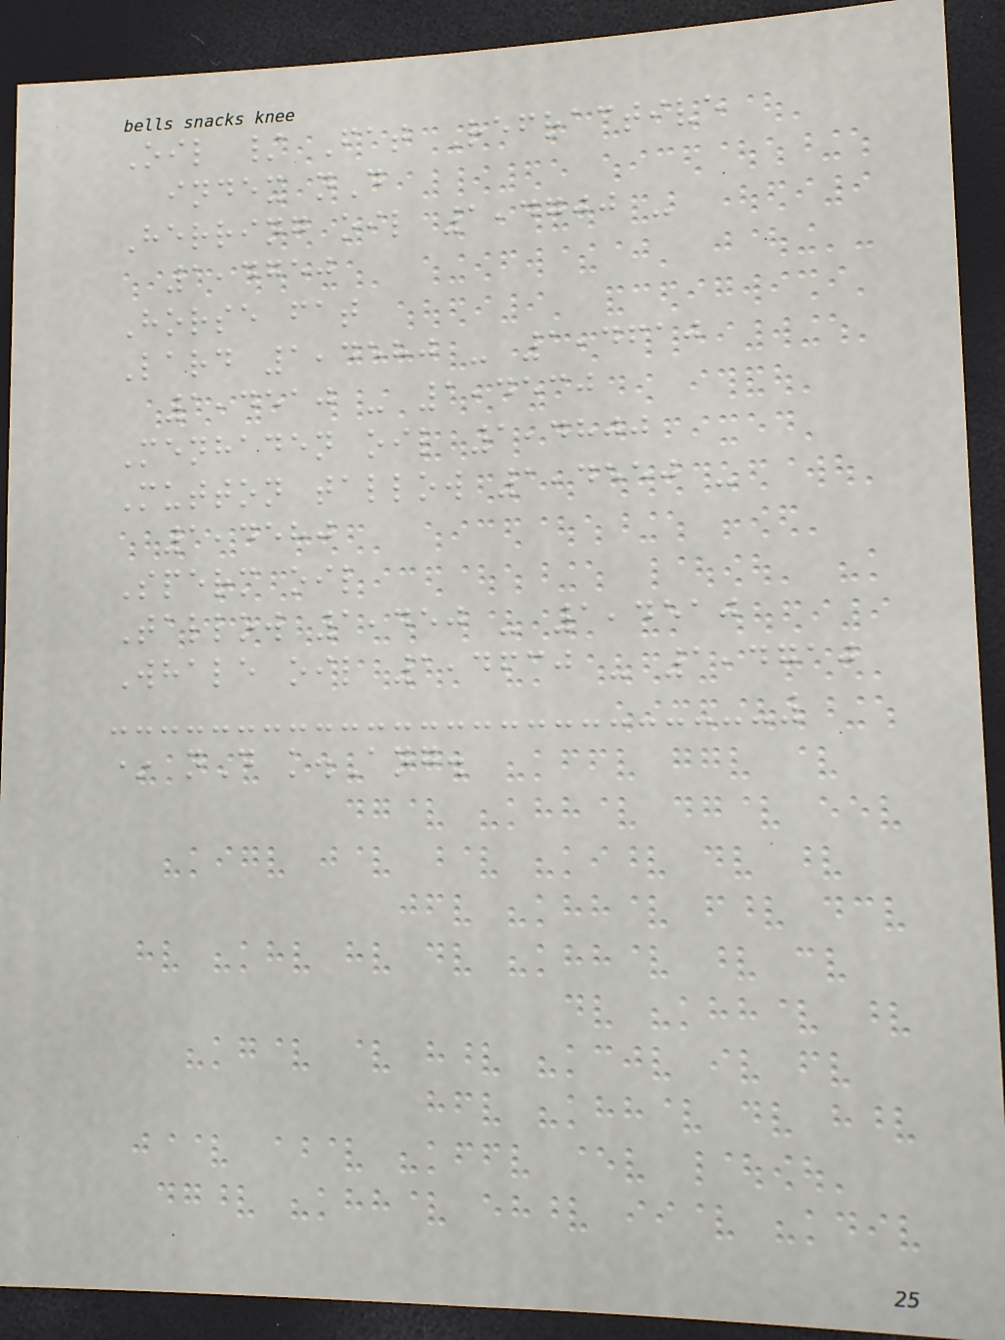Oil / Fat Refractive
index nD
Herring oil 1,4700 -
1,4750
Horse fat
Lard 1,4580 - 1,4610
1,4510 - 1,4530
Menhaden oil 1,4800
Mutton tallow 1,4550 -
1,4580
Sperm oil
Tallow 1,450 - 1,4510
Whale oil 1,4630 - 1,4710
* nD k.Ang.
